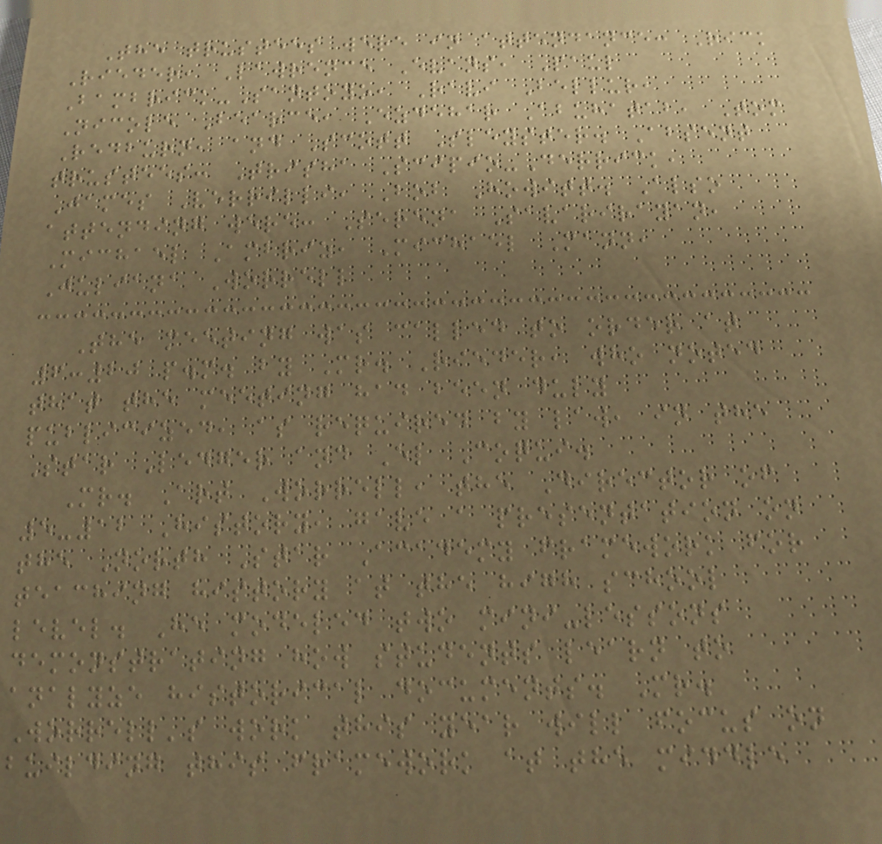The trustees were in attendance: Rick
Rieder, Lawrence Evans, Paul
Bambrick-Santoyo, Ravi Bellur,
Nicole Bearce, Ezdehar Abuhatab, Tom
Redburn, and Scott Sleyster. Absent
trustees: Trisha Scipio-Derrick,
James Verrilli, Bob Howitt. Also
attending were: Serena Savarirayan,
Michael Ambriz, Michael Mann,
Juliana Worrell
The meeting was called to order at
6:20 p.m. by Mr. Rieder, who noted
that the meeting had been duly
publicized, as required by law, in the
Star Ledger and El Coqui.
Mr. Art Worrell, the Director of
5-12 History, gave a presentation on
the North Star Academy framework for
teaching history at the high school
level. He modeled two mini-lessons
demonstrating how students learn to
analyze historical documents. Mr.
Worrell's work this year will focus on
building this framework at the middle
